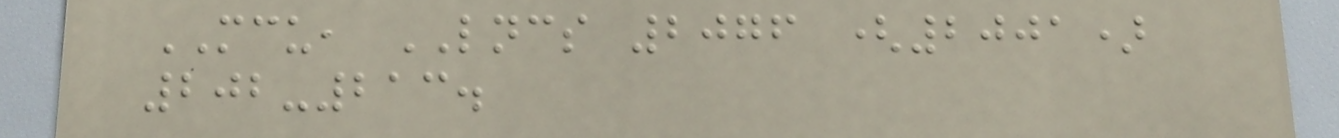MCU, LNCS 2076 (2001)
202-213.
